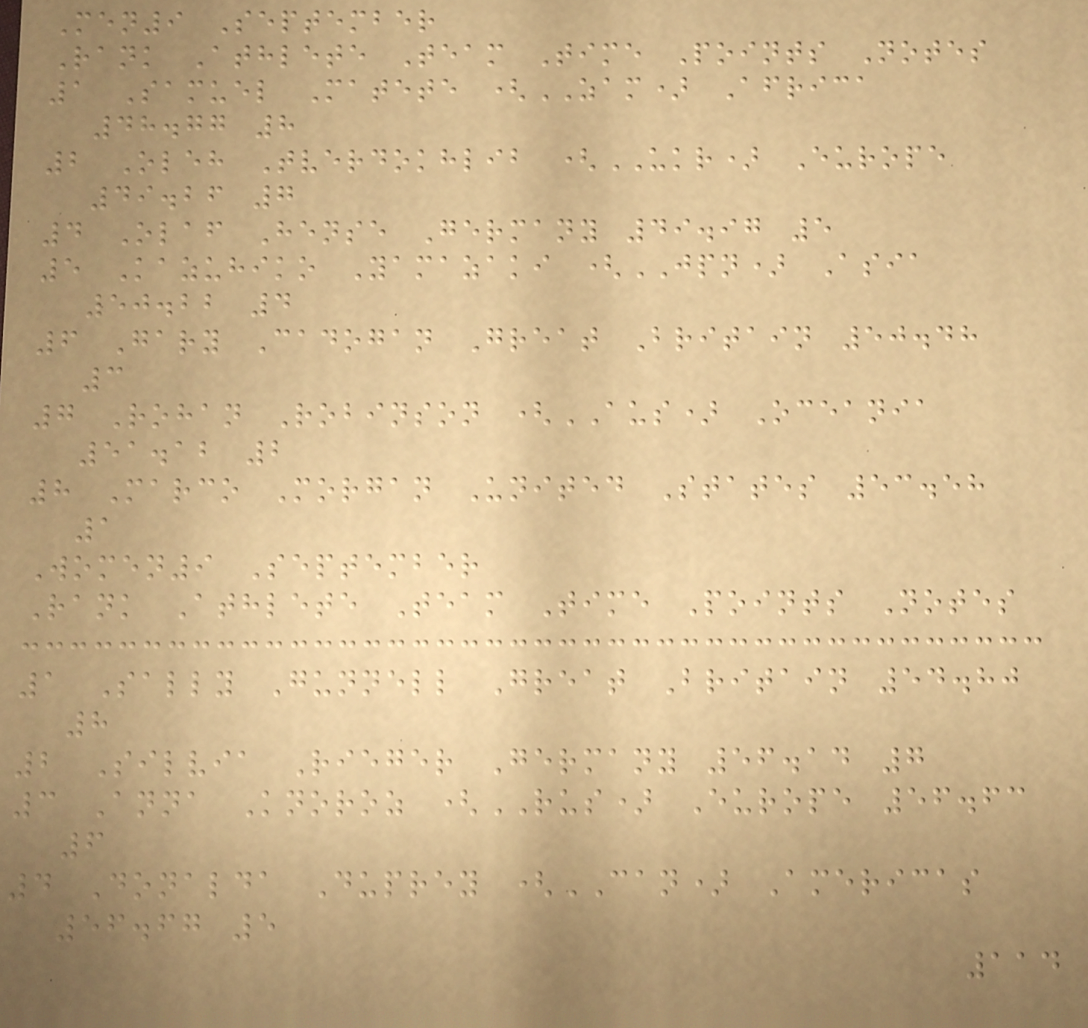Men9 September
Rank Athlete Team Time Points Notes
1 Samuel Matete (ZAM) Africa
48.77 8
2 Oleh Tverdokhlib (UKR) Europe
49.26 7
4 Olaf Hense Germany 49.97 5
5 Kazuhiko Yamazaki (JPN) Asia
50.22 4
6 Gary Cadogan Great Britain 50.48
3
7 Rohan Robinson (AUS) Oceania
51.12 2
8 Marco Morgan United States 53.58
1
Women9 September
Rank Athlete Team Time Points Notes
1 Sally Gunnell Great Britain 54.80
8
2 Silvia Rieger Germany 56.14 7
3 Anna Knoroz (RUS) Europe 56.63
6
4 Donalda Duprey (CAN) Americas
56.67 5
114
